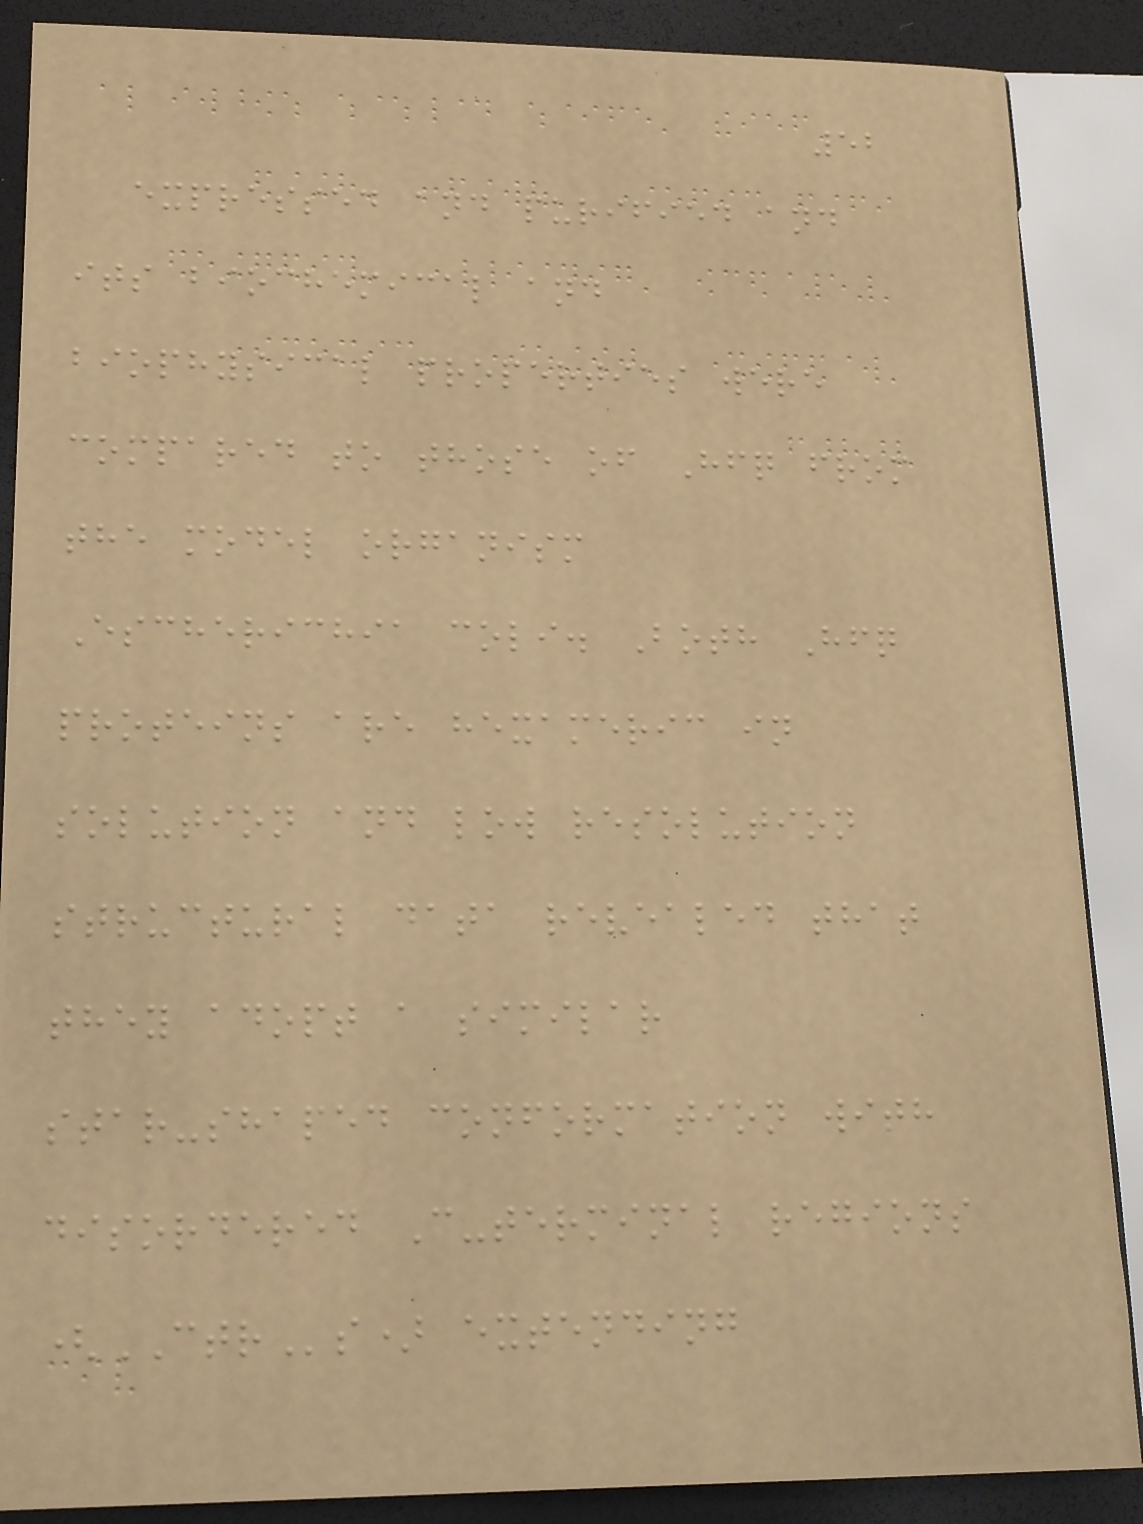52
expressed and purified and
its biochemical and
biophysical properties were
compared to those of Hfq from
the model organism
Escherichia coli. Both Hfq
proteins are hexameric in
solution and low resolution
structural data revealed that
they adopt a similar
star-shaped conformation with
disordered C-terminal regions
(CTRs) extending
